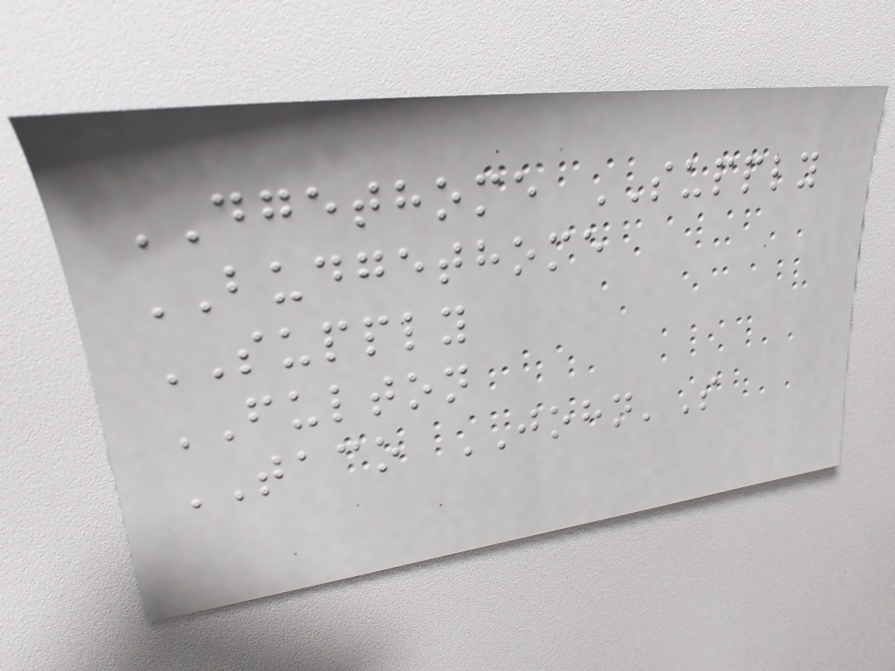DGETHOME SUPPLY
BUDGETHOME
SUPPLY
FULTON
TACO JOHN'S
